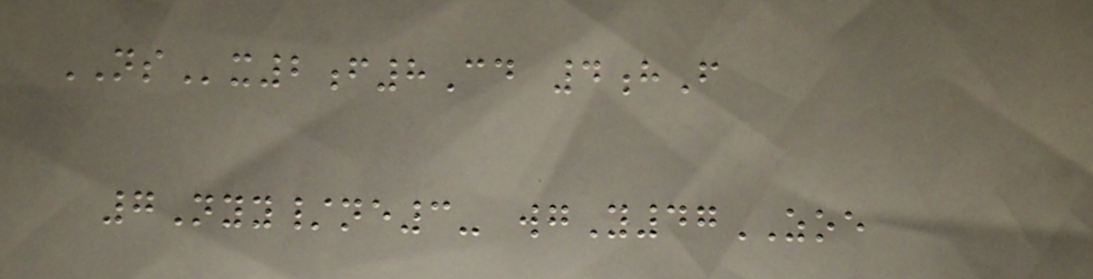NSx2f8Cd 4hF
7Nyy/ne3- wgY47ZOE
